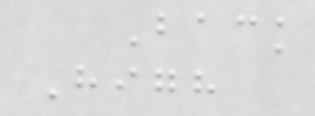Back
High
